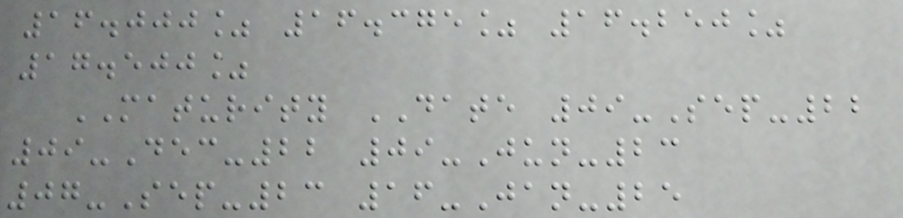16.000% 16.375% 16.250%
17.500%
MATURITY DATE 09-Sep-22
09-Dec-22 09-Jun-23
07-Sep-23 16-Jan-25
